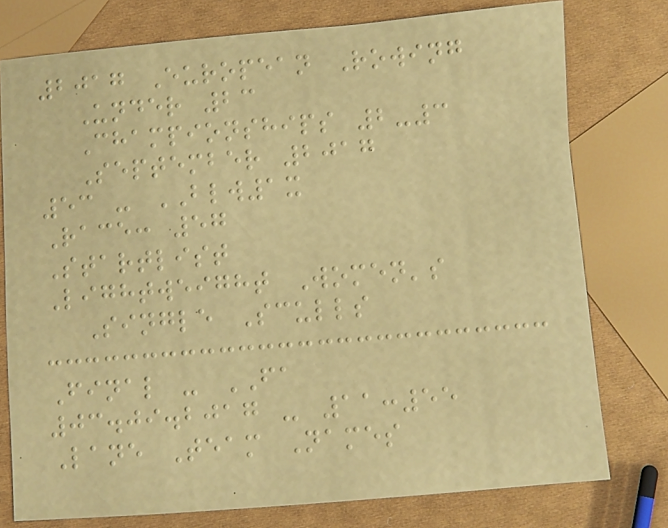2017 European Rowing
Under 23
Championships 2-3
September 2017
53 - BLW1x
Race: 57
Startlist
Lightweight Women's
Single Sculls
Final - FA
03.09.2017 - 11:55
Lane Team Names
